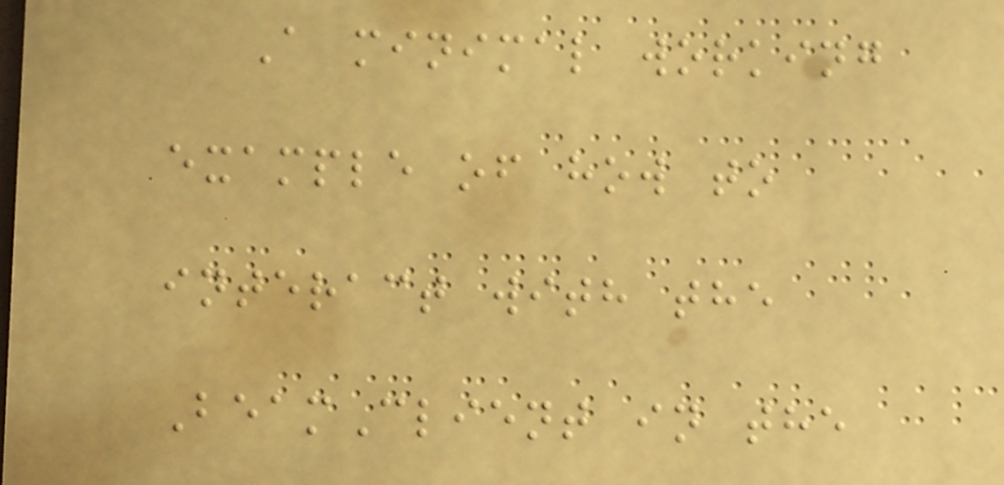A minimal working
example of how to
interact with the
BeamClient in the
